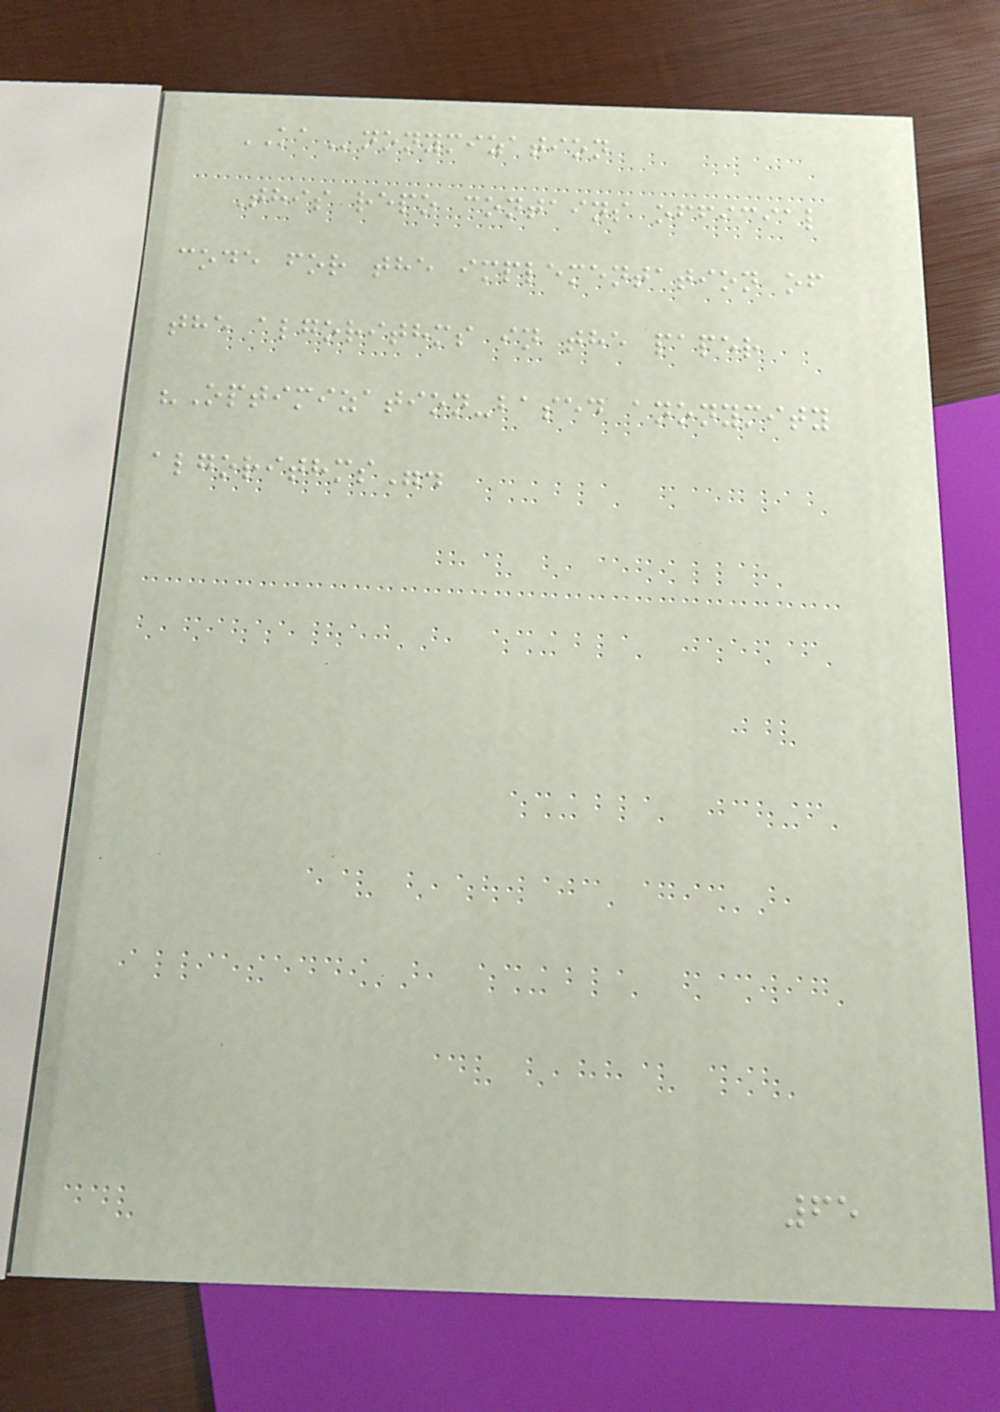KAnonymization
This repo contains official
code for the implementation of
the algorithms in the paper
"Optimization-based anonymity
algorithms".
65
